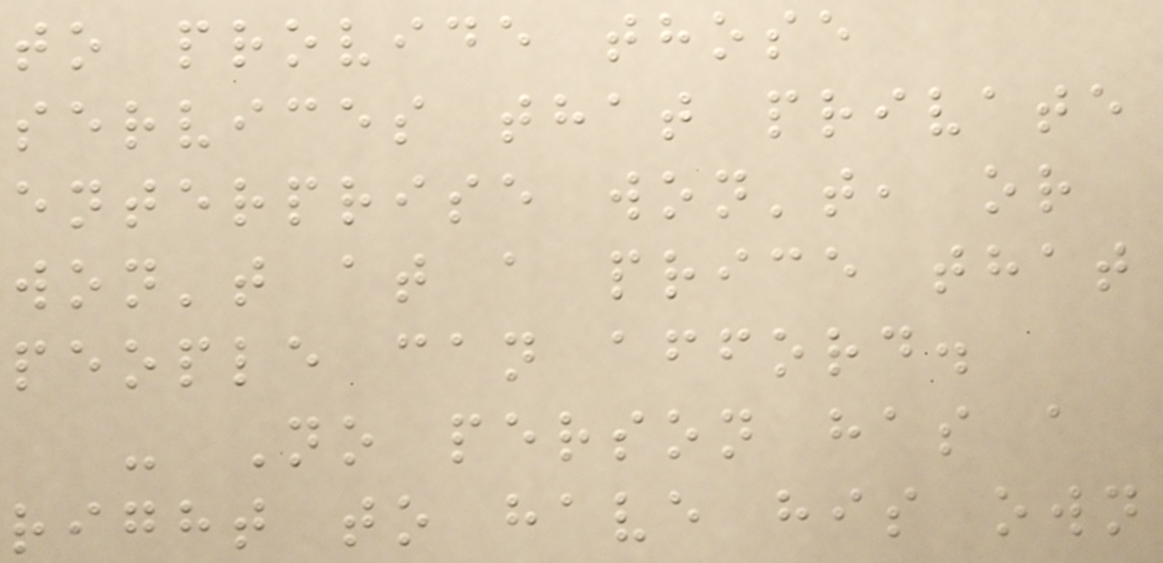to provide those
services that private
enterprise won't, or
won't at a price that
people can afford.
- No person has a
right to have his own
